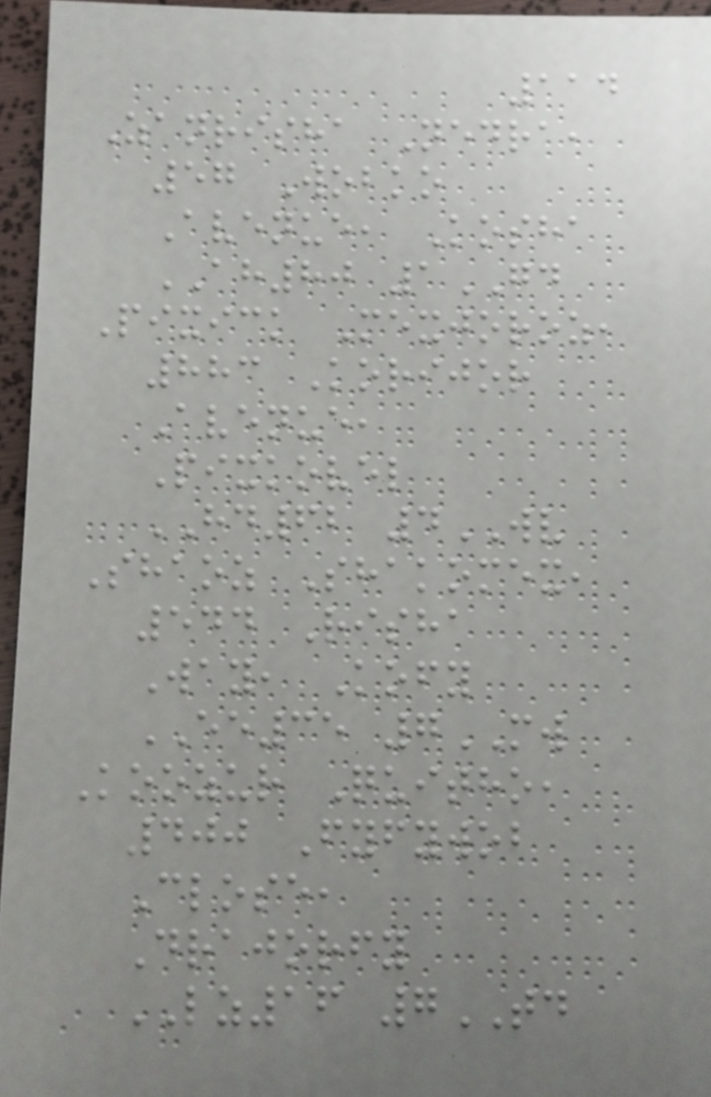114
Zanrisha Nedra,
57 Wobko
Avenue, Kosha
AH80 1GD
Pixick Mexjoroz,
883 Korijor
Avenue,
Pixkovel
HD62 4WV
Shaoz Shakomex,
544 Risha
Way, Kofy
EE35 7MW
Koozur Quitho,
400 Fyfywob
Close,
Drajorfy
LZ16 7TD
